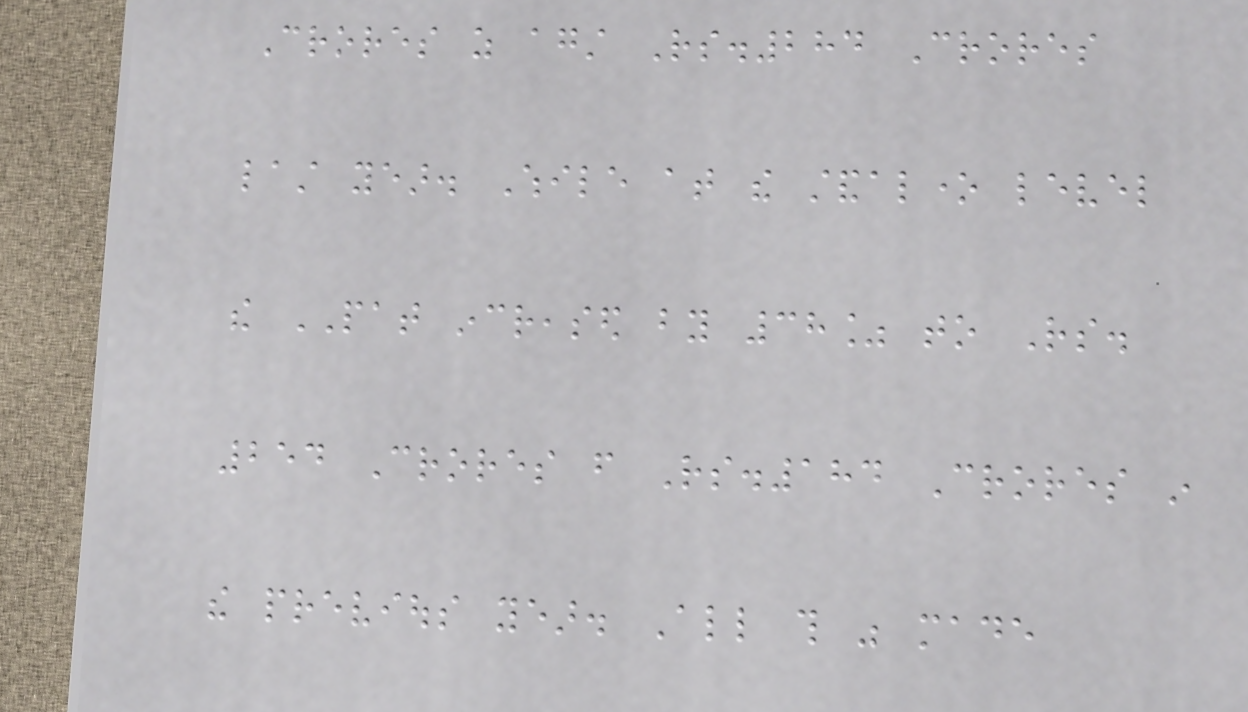Crores as against Rs.284 Crores
last year. While at the standalone level
the PAT increased by 38% to Rs.
254 Crores from Rs.184 Crores in
the previous year. All this was made
